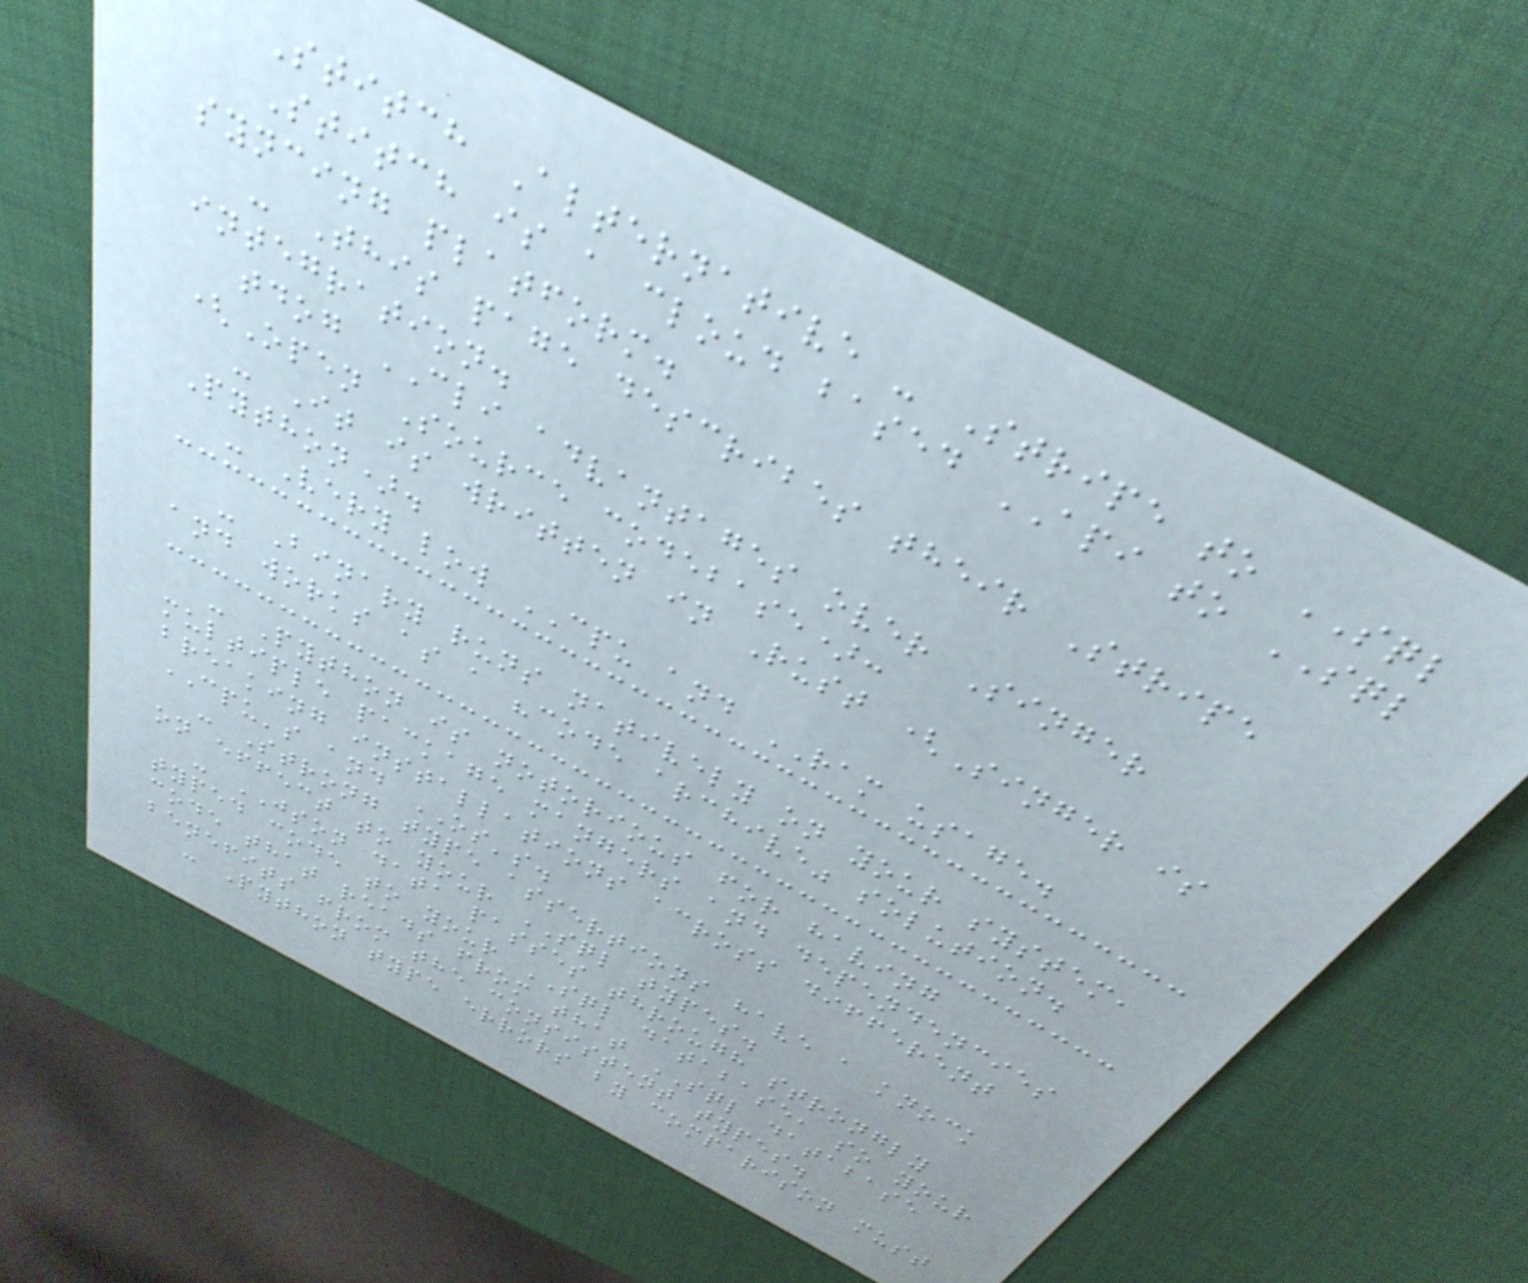Stitch Alternative - Stripe to SQL
Stitch is a cloud based API to SQL
syncing platform.
- This page describes their Stripe
integration.
tdog CLI advantages over Singer
(Open Source codebase):
- It is written in Rust (Singer is
Python).
- Very low CPU and RAM usage.
- Binary runs natively on your system,
and works as a "code archive" solution.
- Python is notorious for having
multiple package mangers and dependencies
breaking installations across different
CPU's and OS's.
- Strong type assertions have a knock
on effect to your SQL types.
- JSON data passes through strongly
typed code to your SQL database, so your
code that reads from that SQL database
benefits from the consistent types.
- Python type errors by comparison must
